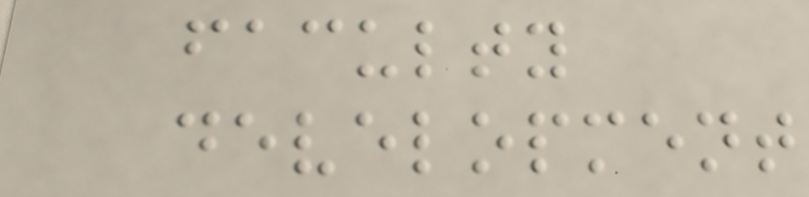faculty
development
